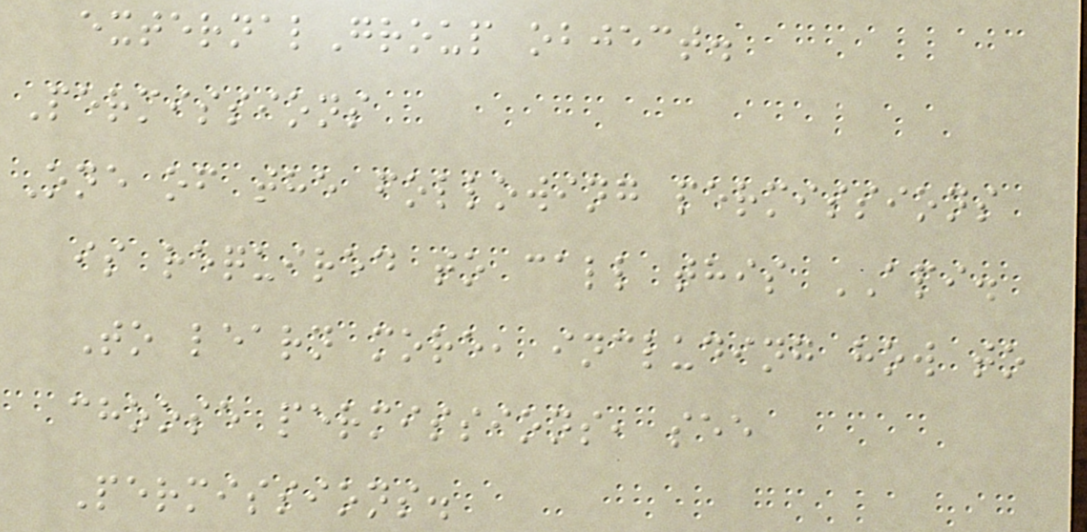externalGroup object.
Permissions
One of the following permissions
is required to call this API.
To learn more, including how to
choose permissions, see
Permissions.
